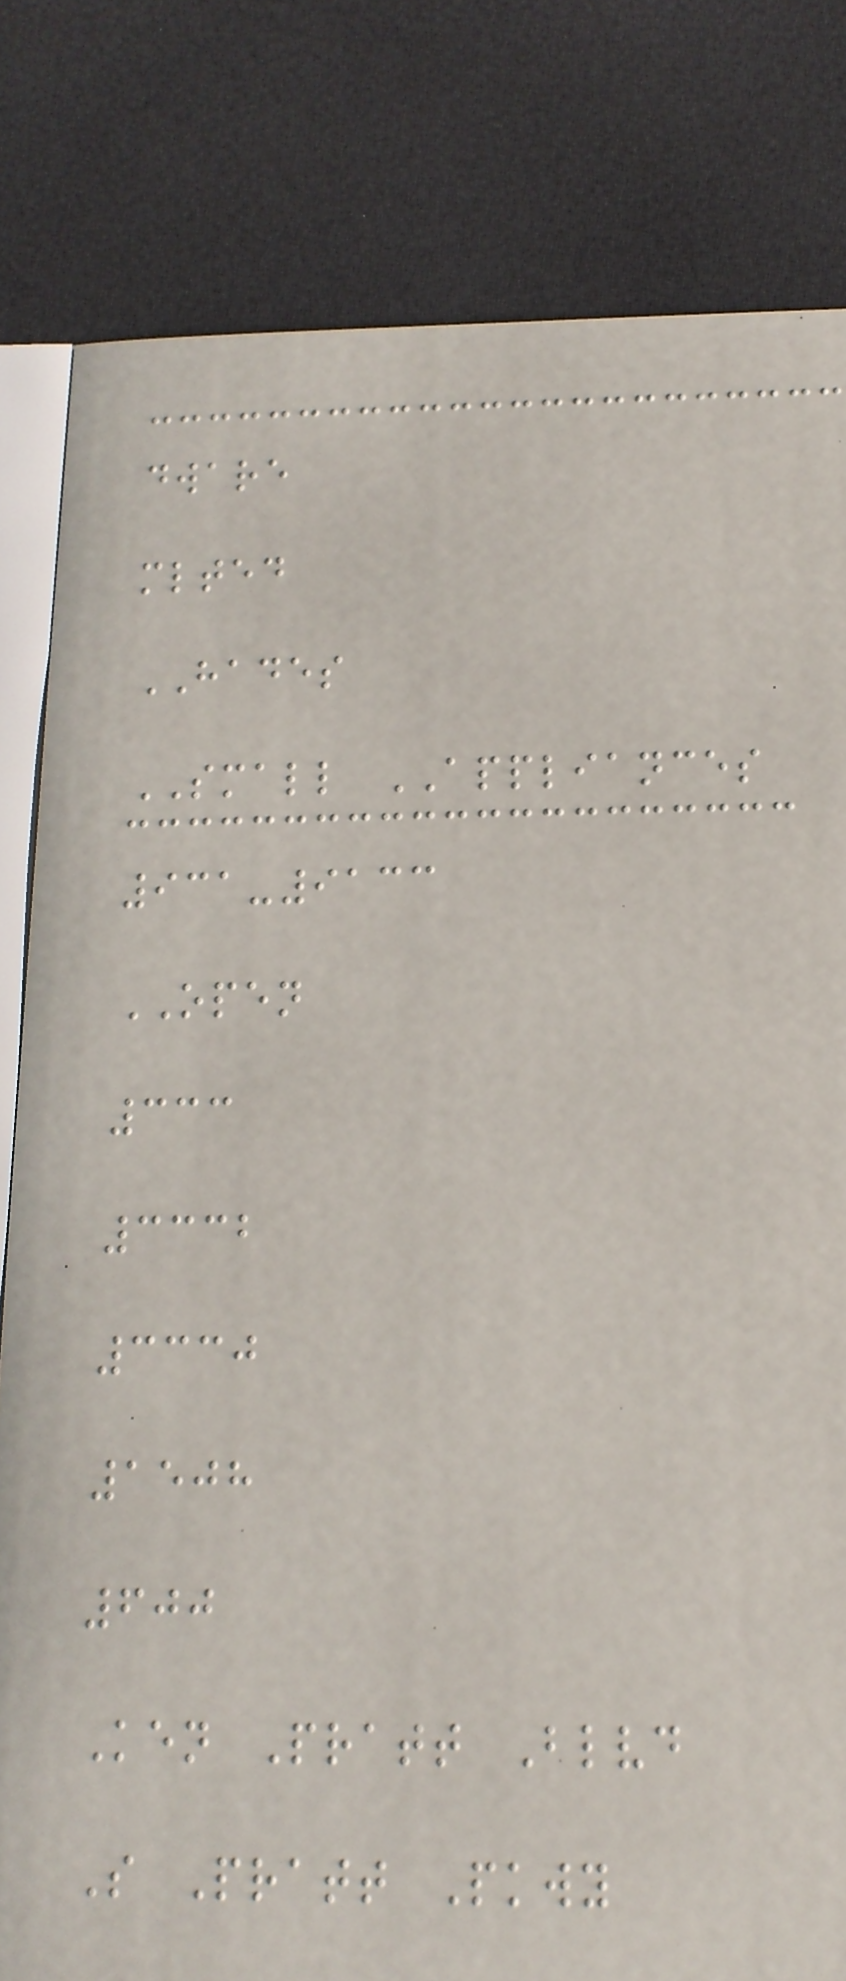dware
mlted
HADES
SMALL APPLIANCES
931-9133
OPEN
333
3332
3330
1508
600
Ken Pratt Blvd
S Pratt Pkwy
